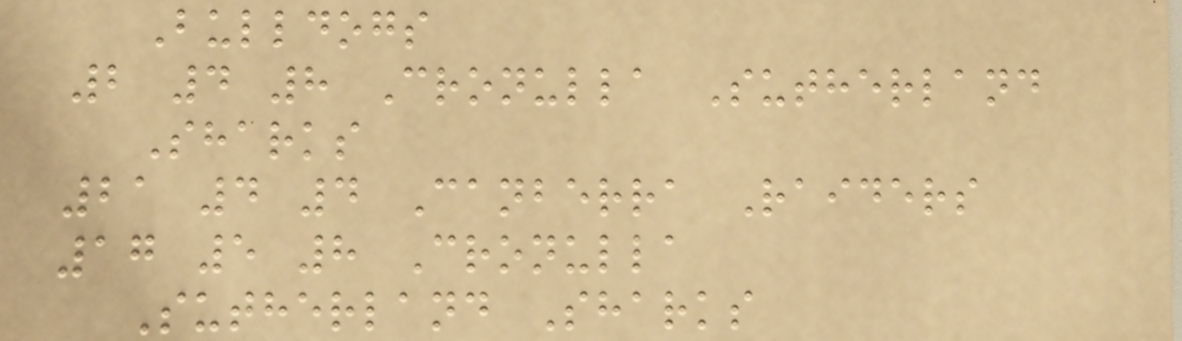Bulldogs
2 4 8 Cronulla Sutherland
Sharks
21 4 4 Canberra Raiders
17 5 8 Cronulla
Sutherland Sharks
